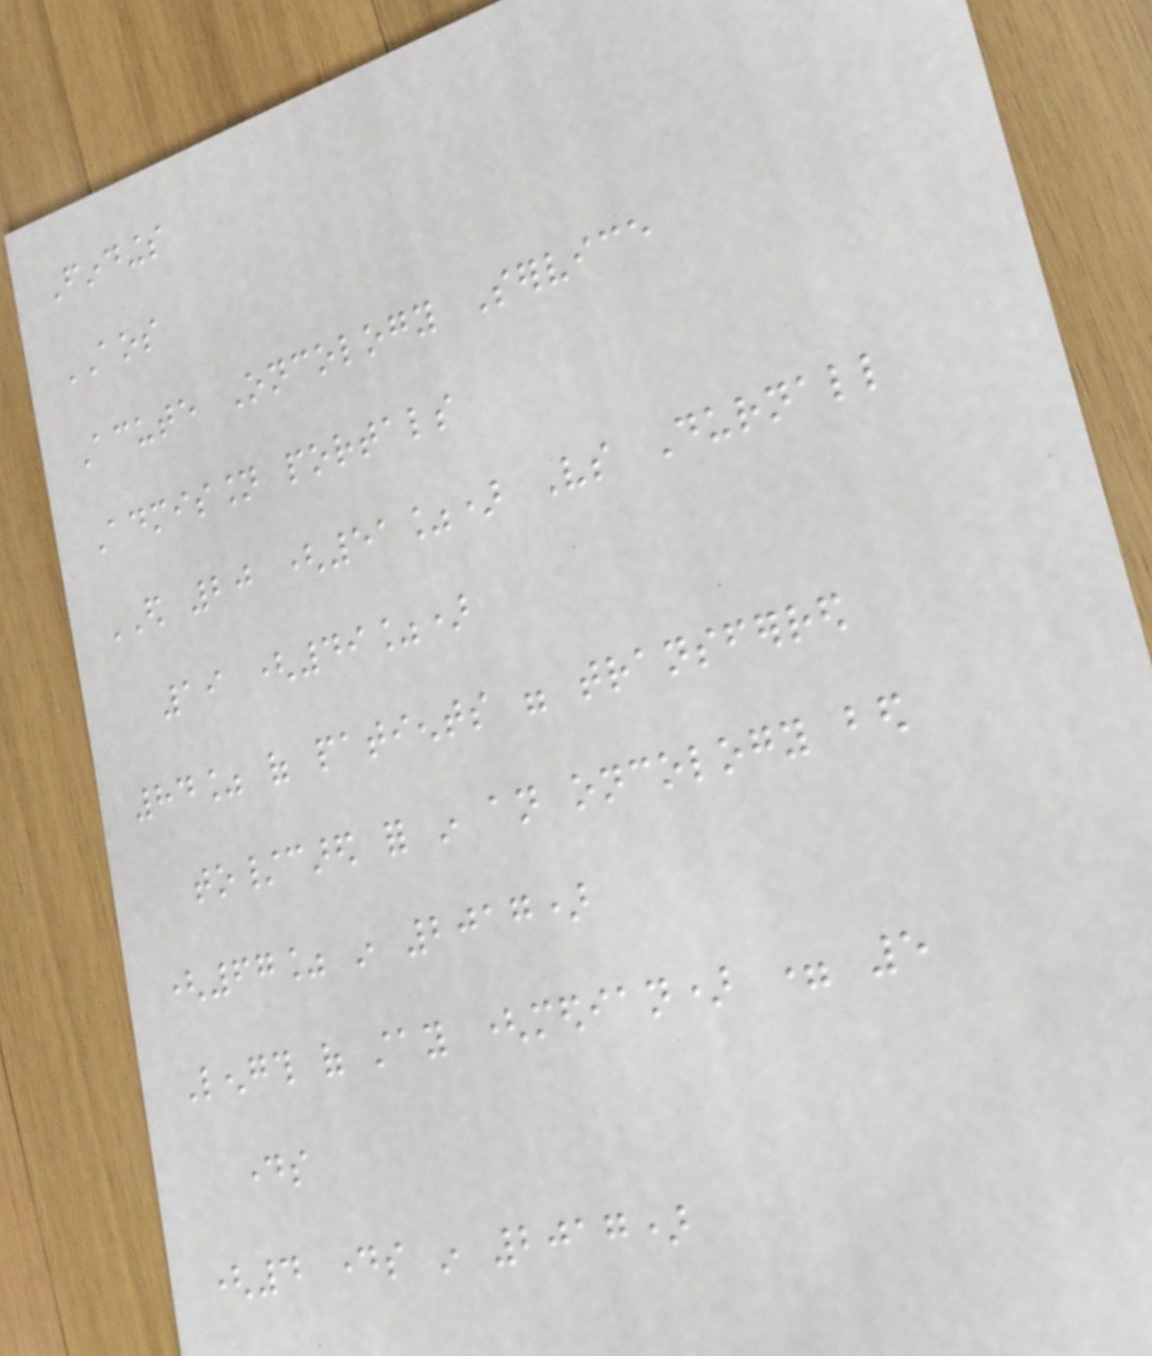Findings
AOS
Acute Oncology Service
Admission portals
ED 20 (51%) Vs Durnall
19 (49%)
84% of patients were transferred
to/cared for in an oncology bed
(67% in 2017)
Length of stay (median) = 5
days
(4 days in 2017)
